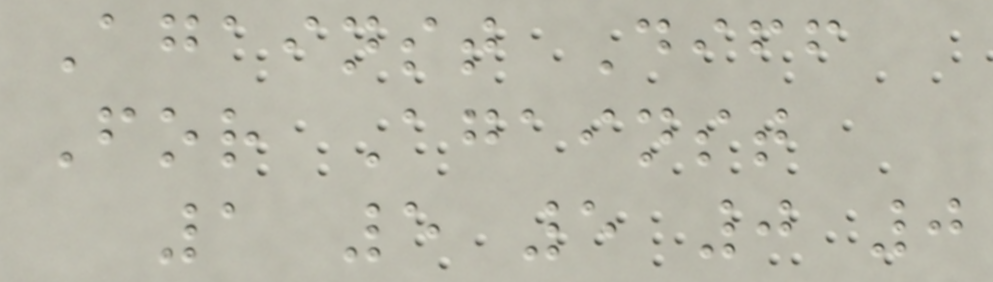Against Diff
For Against
1 5 5 0 0
